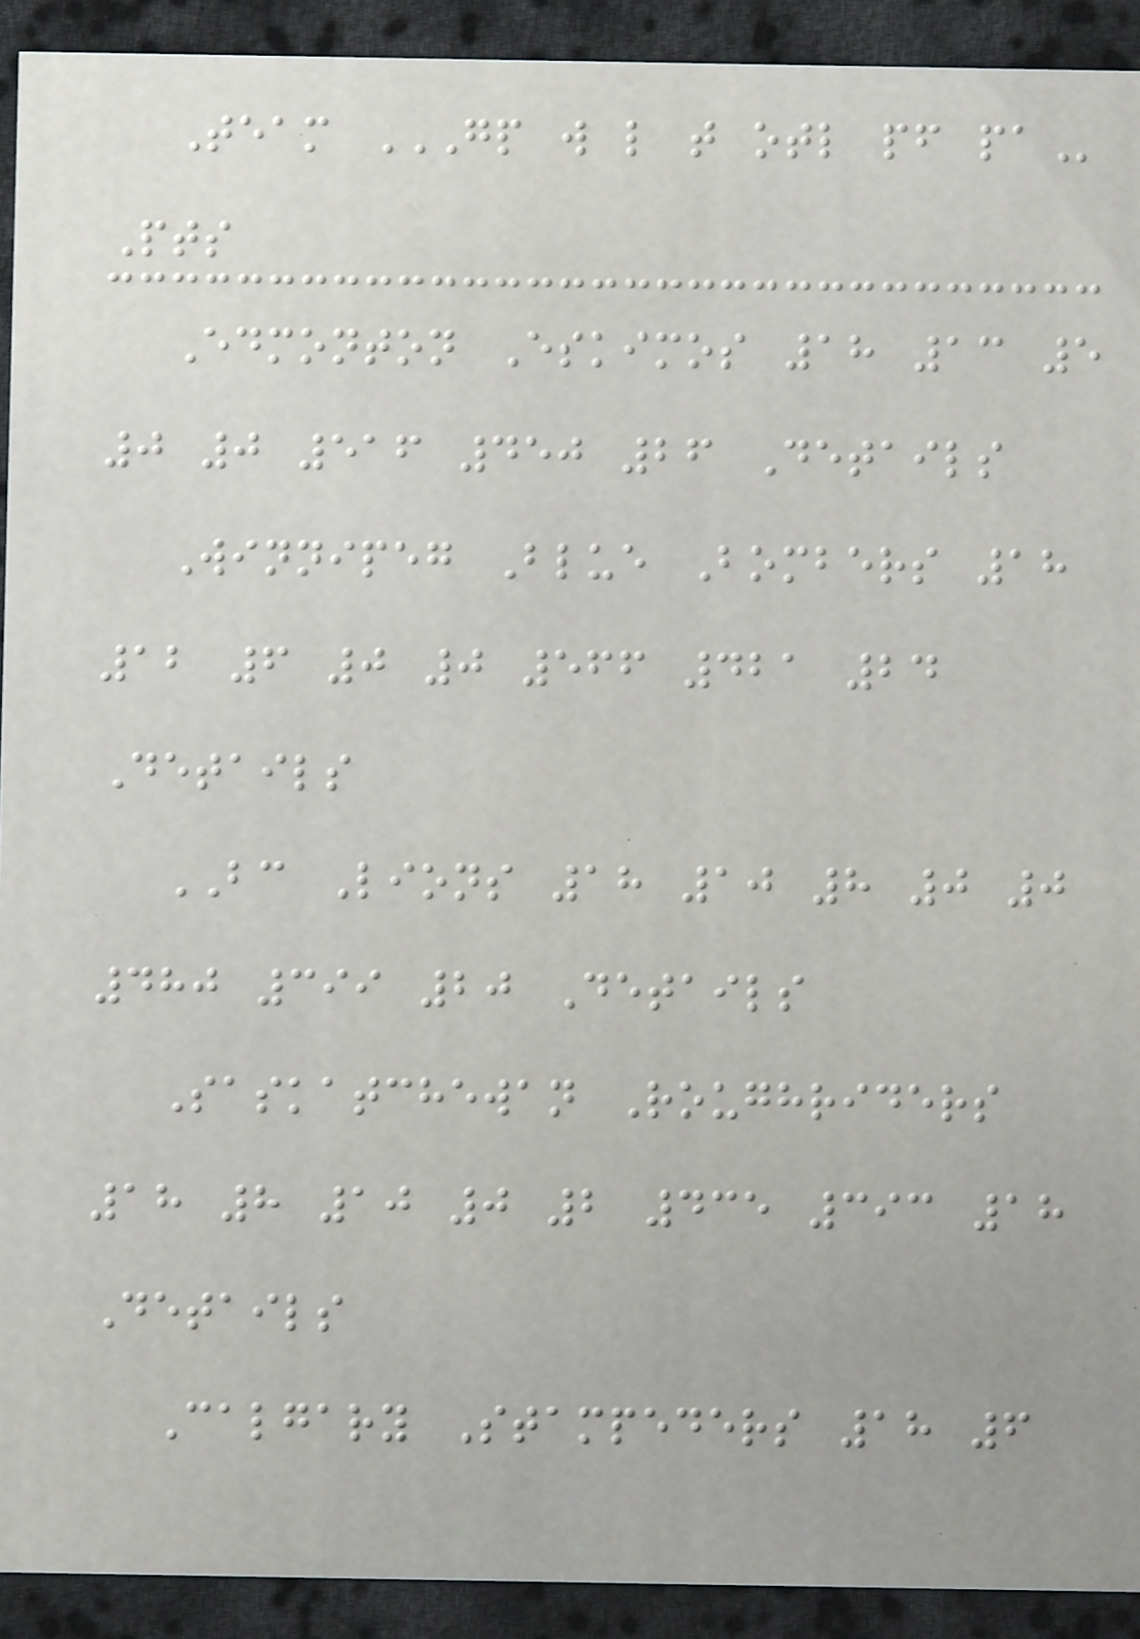Team GP W L T OTL PF PA
Pts
Edmonton Eskimos 18 13 5
0 0 516 450 26 Details
Winnipeg Blue Bombers 18
12 6 0 0 566 421 24
Details
BC Lions 18 10 8 0 0
480 399 20 Details
Saskatchewan Roughriders
18 8 10 0 2 435 393 18
Details
Calgary Stampeders 18 6
